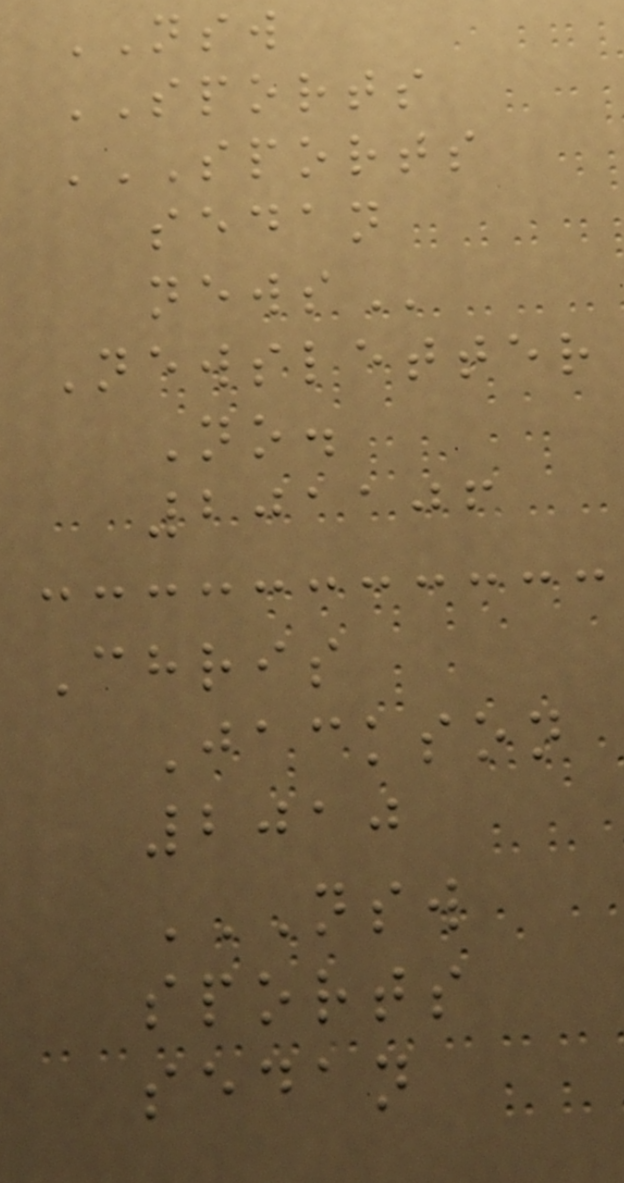NSW
SPORTS
SPORTS
SEDAN
NEWS
Newsletter
No.
201106
Chris
Jackson
2010
NSW
SPORTS
SEDAN
